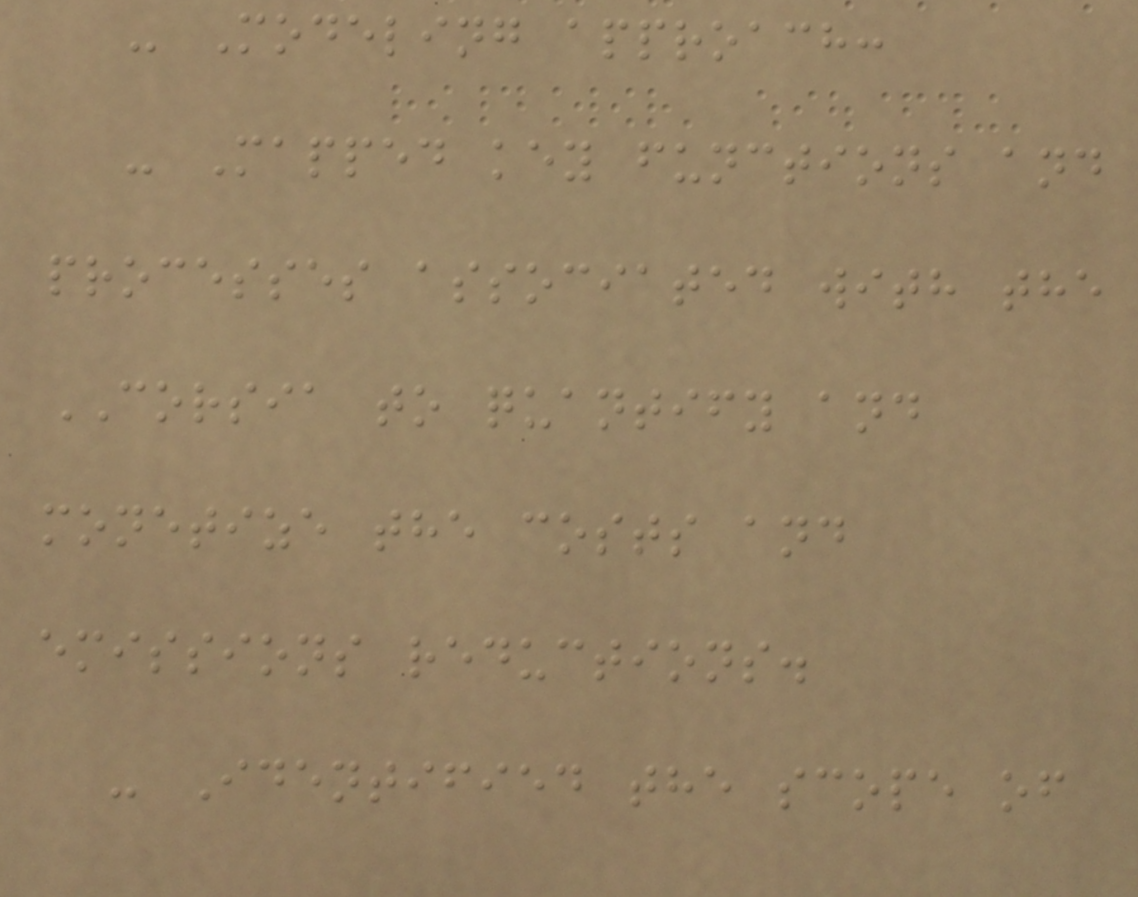- Modeling approach:
- Mapped key functions and
processes associated with the
CORSIA to quantify and
monetize the costs and
emissions reductions.
- Identified the scope of
